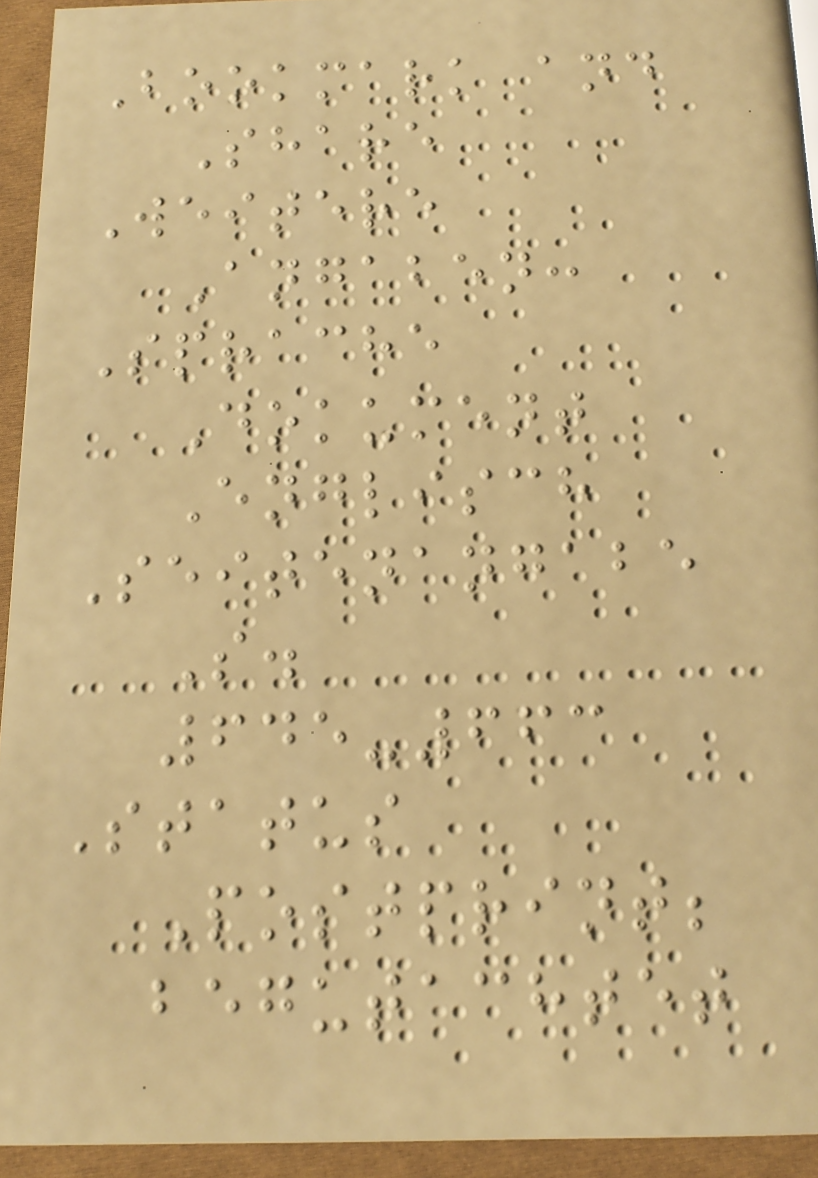Bookmark and
Share
Weitere
Angaben:
Sprache
Dokument
Englisch
Seitenangabe
S.
645-663
Status
Postprint;
begutachtet
